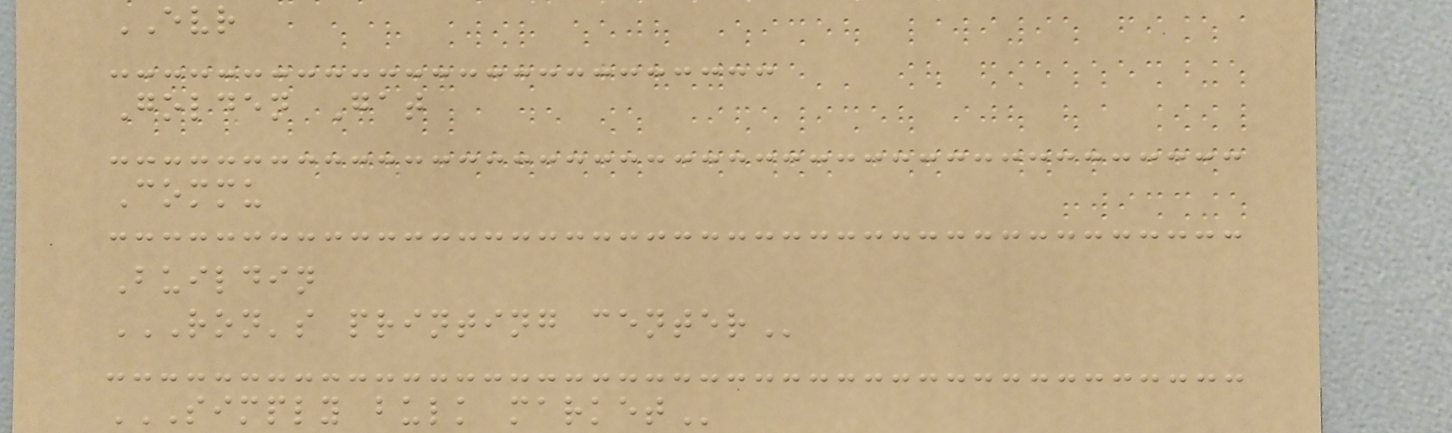EVR
Golden Gat
Commu
Buildin
RON'S PRINTING CENTER
SIMPLY BULK MARKET
